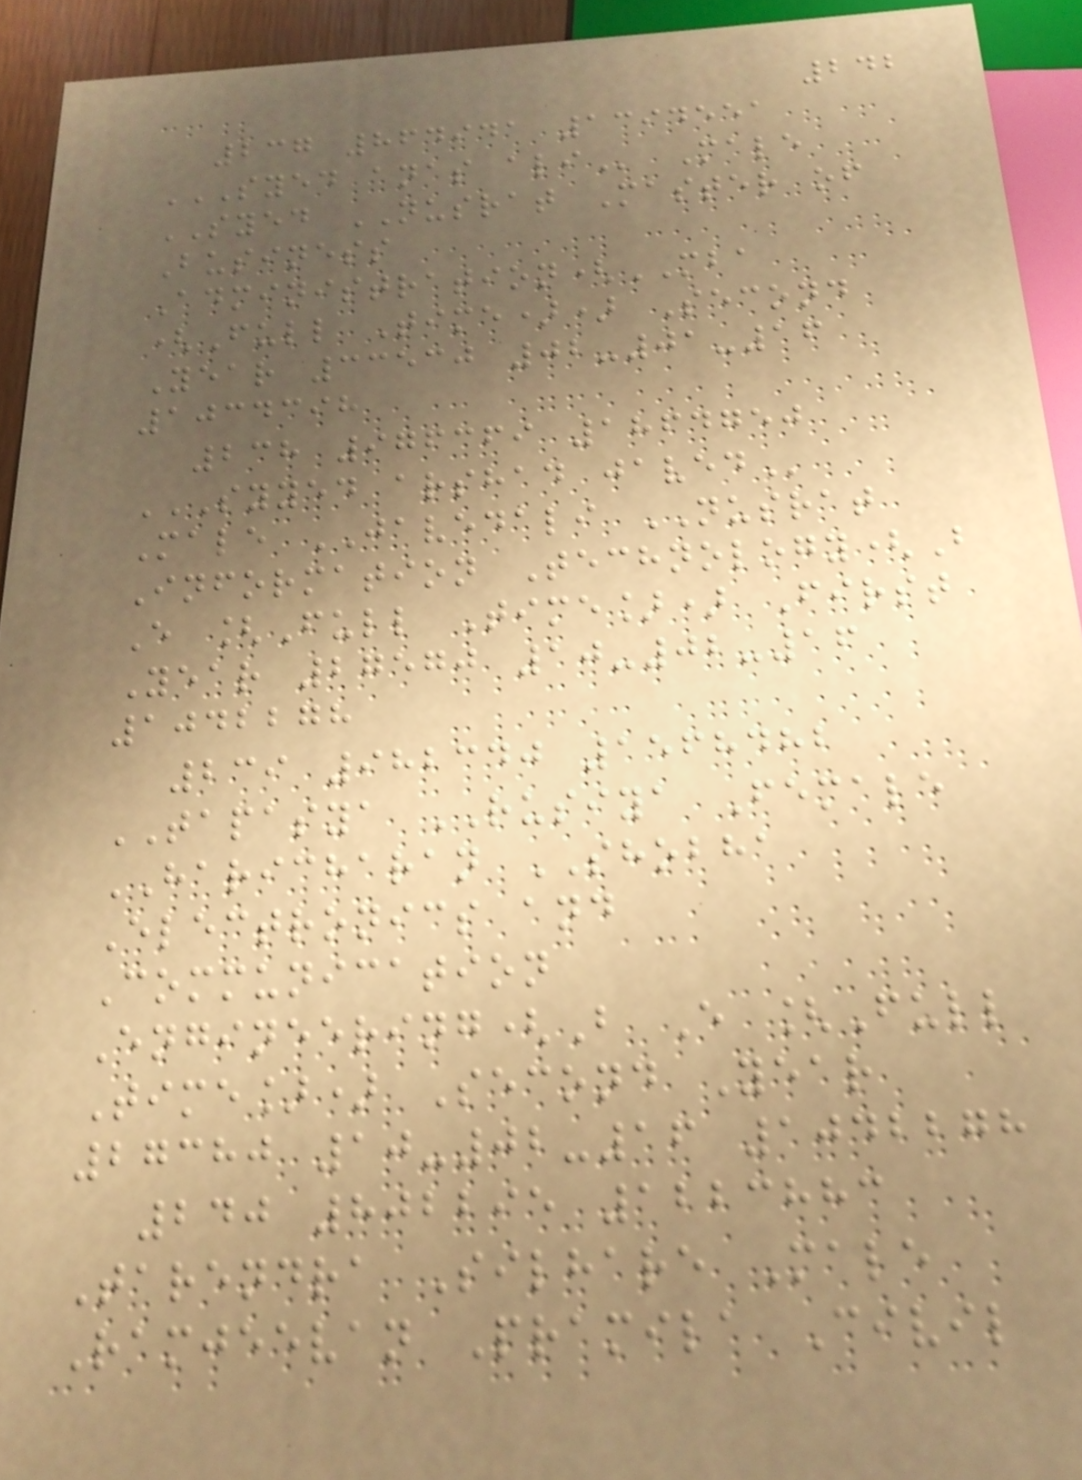242
237 864941 1394551
SYED ANAS ALI Male
SYED NUSRAT Master of
Business
Administration(MBA
(Full Time)) Second
Year 33530 02-01-16
1034398
238 976369 1864750
SYYED ARSHAD JAVED
Male JAVEDALI NUSRAT
Information Technology(B
E [Full Time]) First
Year 27570 10-02-16
1042278
239 982340 1568482
TAPASYA RUSIYA Female
HARICHARAN SHOBHA
Electronics and
Communication
Engineering(B E [Full
Time]) Second Year
27380 10-02-16 1042278
240 802295 1223883
Tarendra Silhare Male
Ramjeevan Pramila Civil
